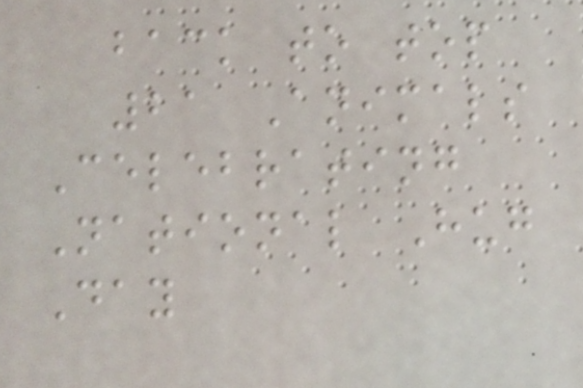back to top
21 Animals
Celebrating
National Hug
Day
